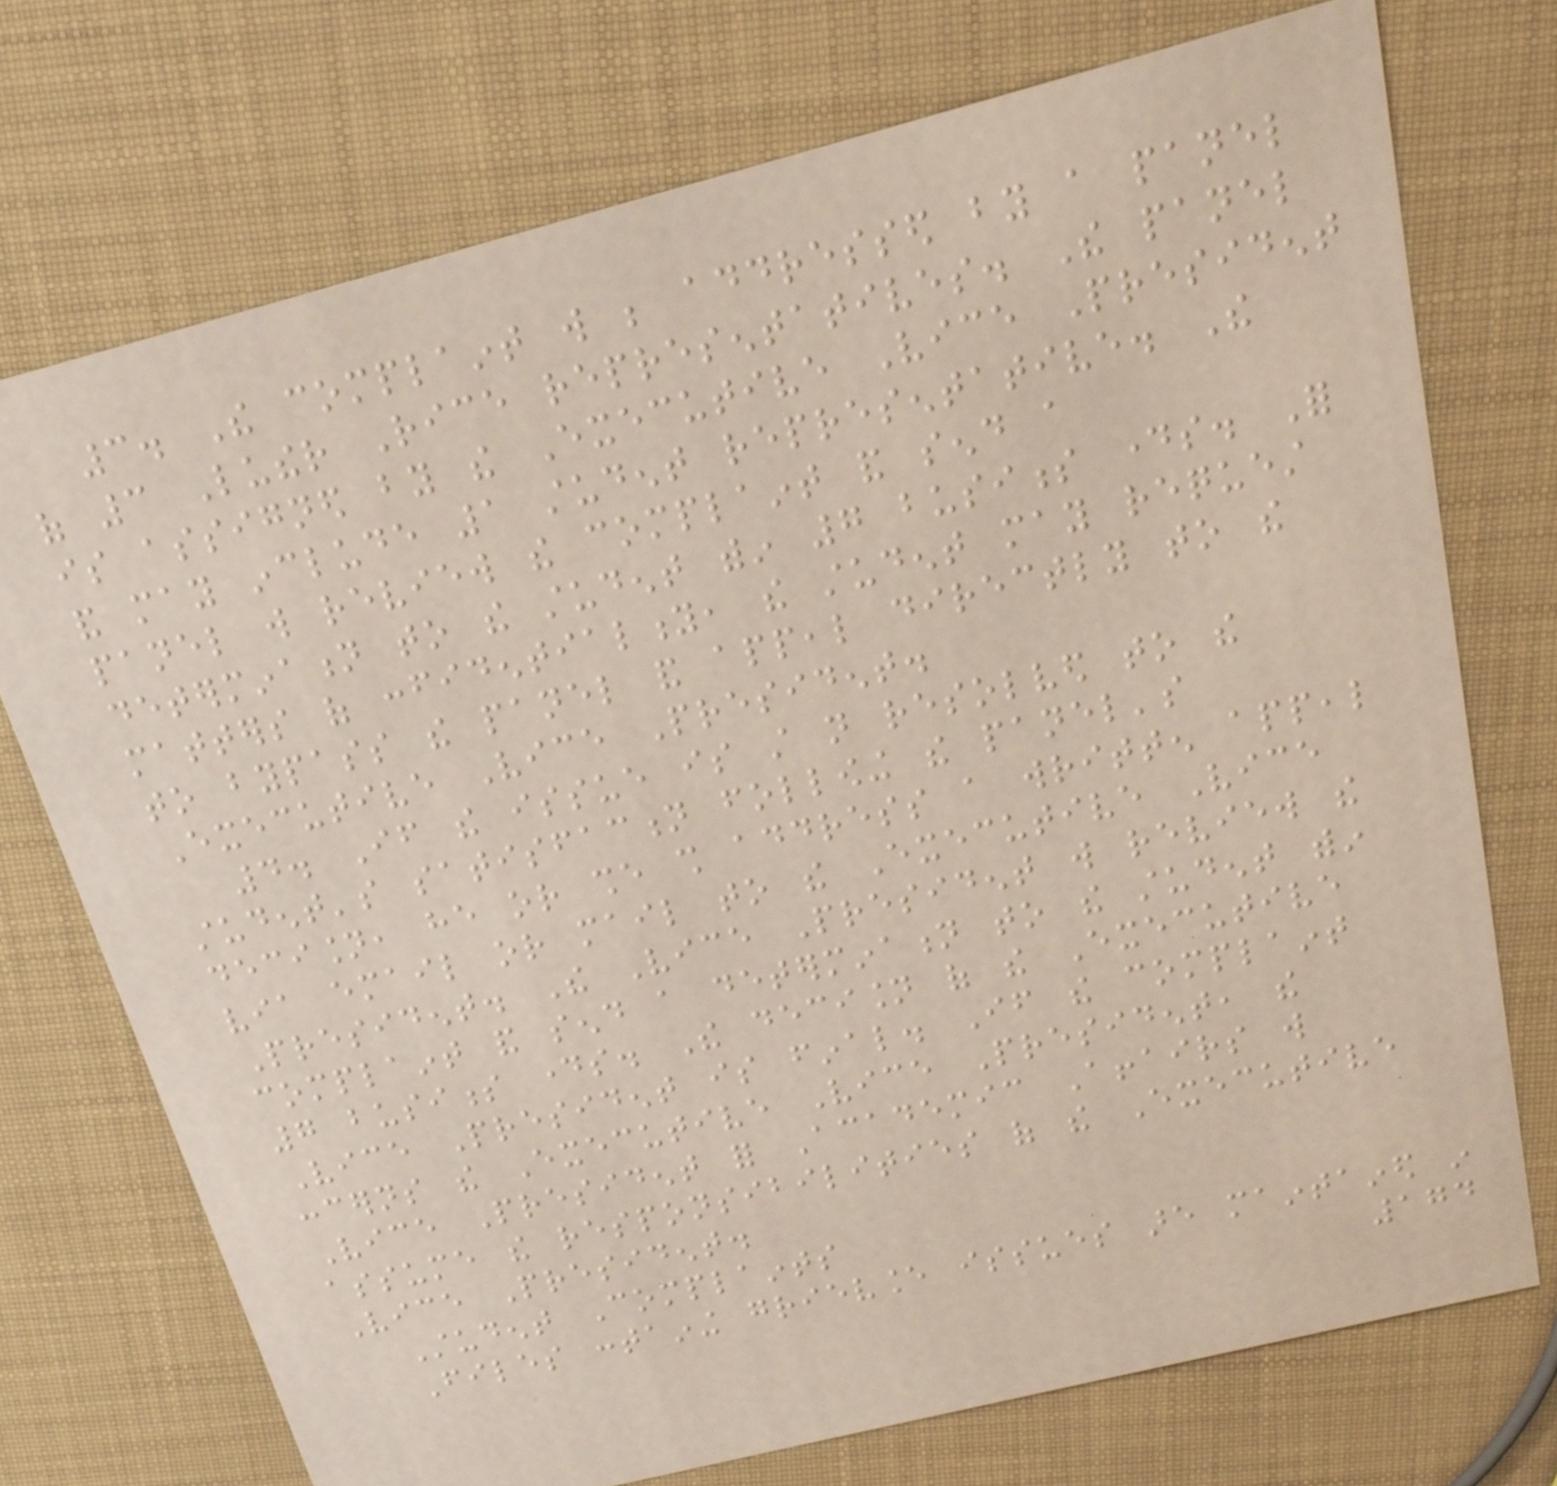3. The complaint will be addressed by a panel
of 3 Luther Rice representatives. The panel
is assigned by the Executive Vice President
and may include 1 student representative. The
panel will review the complaint and send a
determination to the student within 7 business days. For
matters of confidentiality, the student may request
to bypass the panel and appeal directly to the
Executive Vice President.
4. If the issue is still not resolved to the
student's satisfaction following the panel's
decision, he or she shall address a written appeal
via email or mail to the Executive Vice
President. The Vice President will review the
complaint and send a determination to the student within
7 business days. The decision of the Executive
Vice President is final. If the complaint
concerns the Executive Vice President, the
Vice President for Academic Affairs will
assume the responsibilities of the Executive
Vice President.
Student Complaints
Files containing grievance issues are maintained in
174
